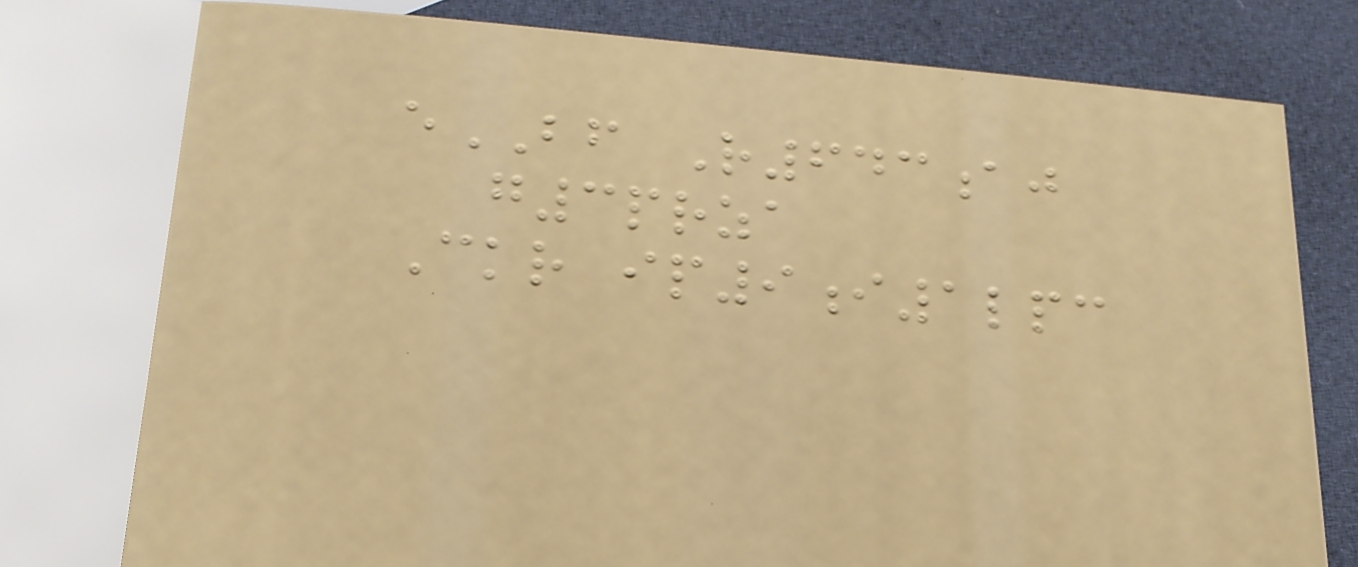eBF R643aj
g3prza
Ckr ip9i1lpc
